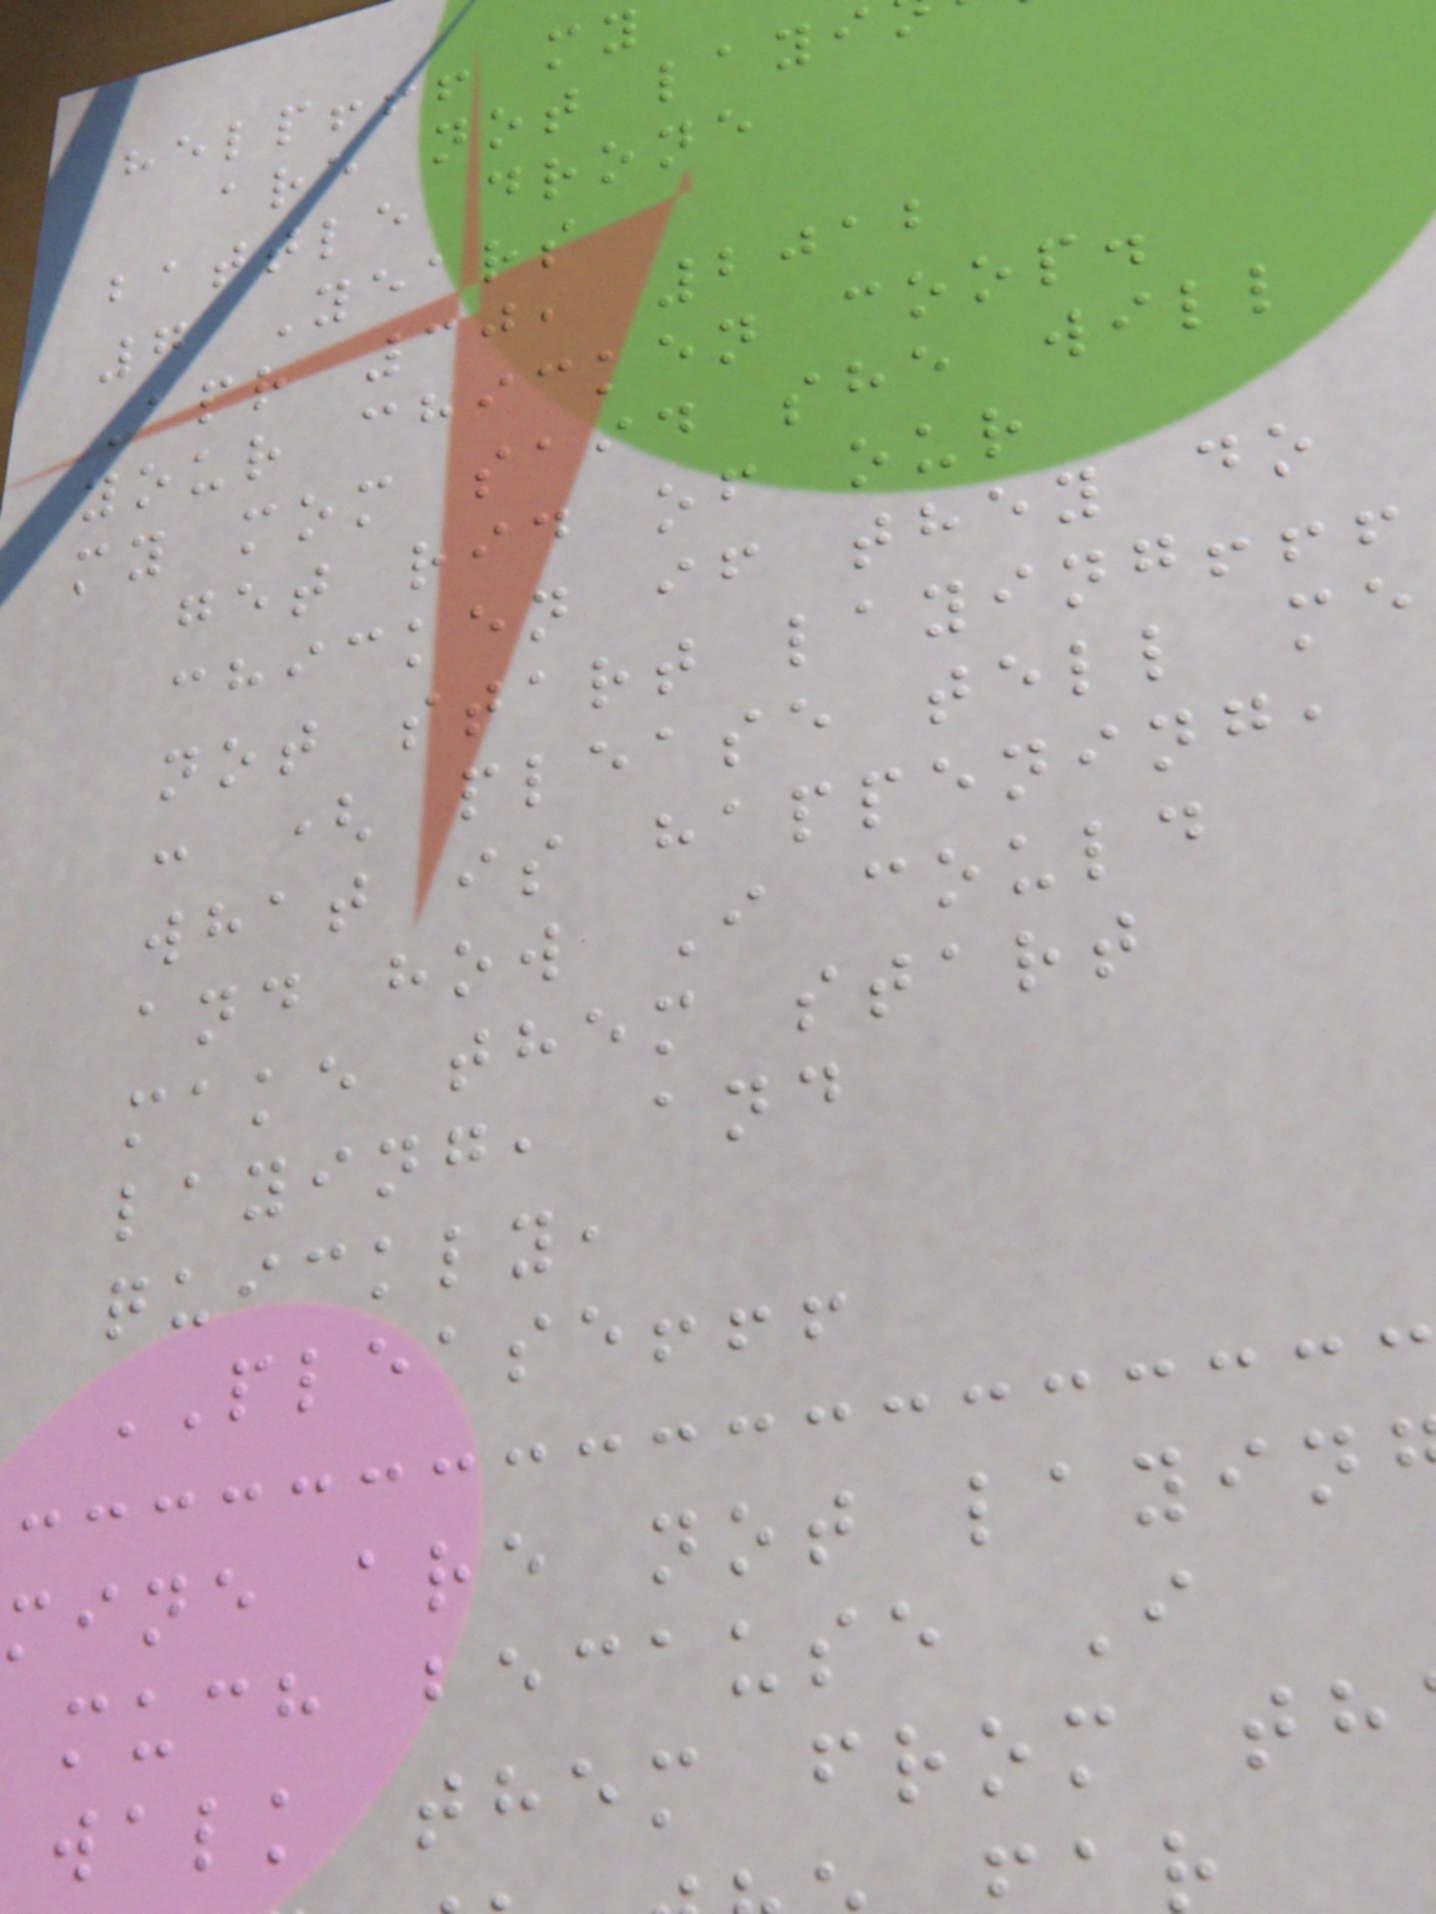help!!! my
are not layi
battle drone
7 Years
Apr 30, 2012
your chicken coop.
my mom said she will
get rid of our
chicken if they do
not start laying!!!
: ( please tell me
what is happening,
and how I could
make them start
laying, and
quickly,
PLEASE!!!
mine are not layin
much because I
walk them from th
